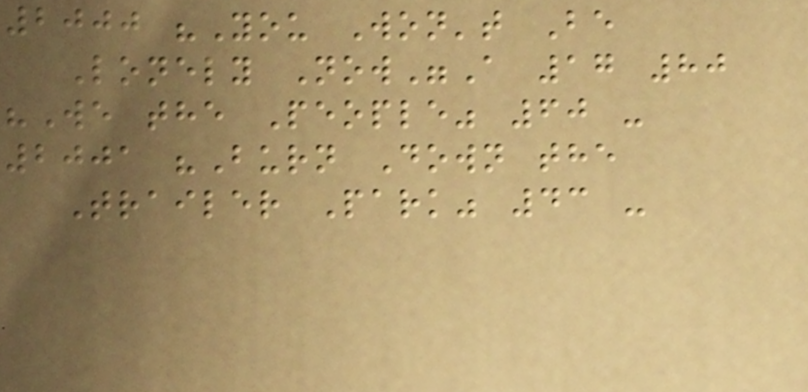2000 "You Won't Be
Lonely Now"A 17 80
"We the People" 60 -
2001 "Burn Down the
Trailer Park" 43 -
